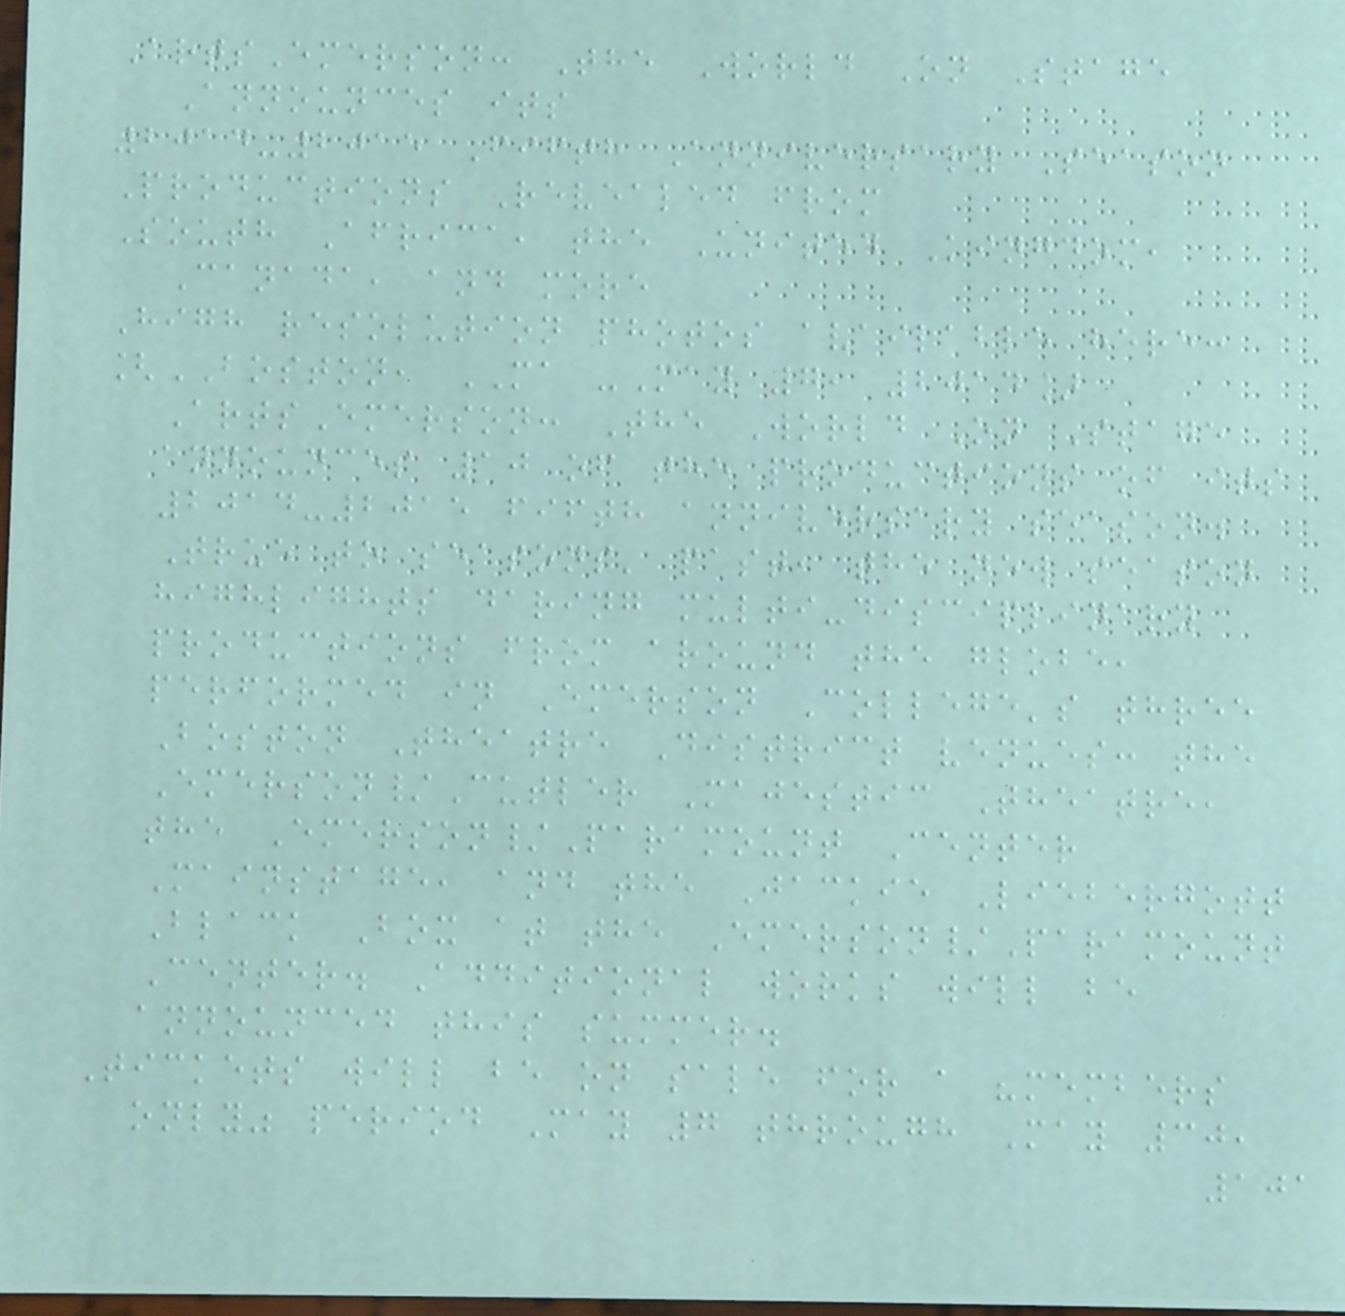ArtsEmerson: The World On Stage
Announces its
2014-2015 Fifth Anniversary Season
Productions Revealed from
South Africa, the United Kingdom,
Canada, and more
High resolution photos available here:
[BOSTON, MA -May 7, 2014]
ArtsEmerson: The World On Stage
announces 10 of the productions of its
2014-2015 fifth anniversary season.
True to seasons' past, the new season
highlights daring multi-disciplinary
productions from around the globe,
performed in Emerson College's three
Boston Theatre District venues: the
Emerson/Cutler Majestic Theatre,
the Emerson/Paramount Center
Mainstage, and the Jackie Liebergott
Black Box at the Emerson/Paramount
Center. Additional works will be
announced this summer.
Tickets will be on sale for a "members
only" period May 7 through May 30,
101
